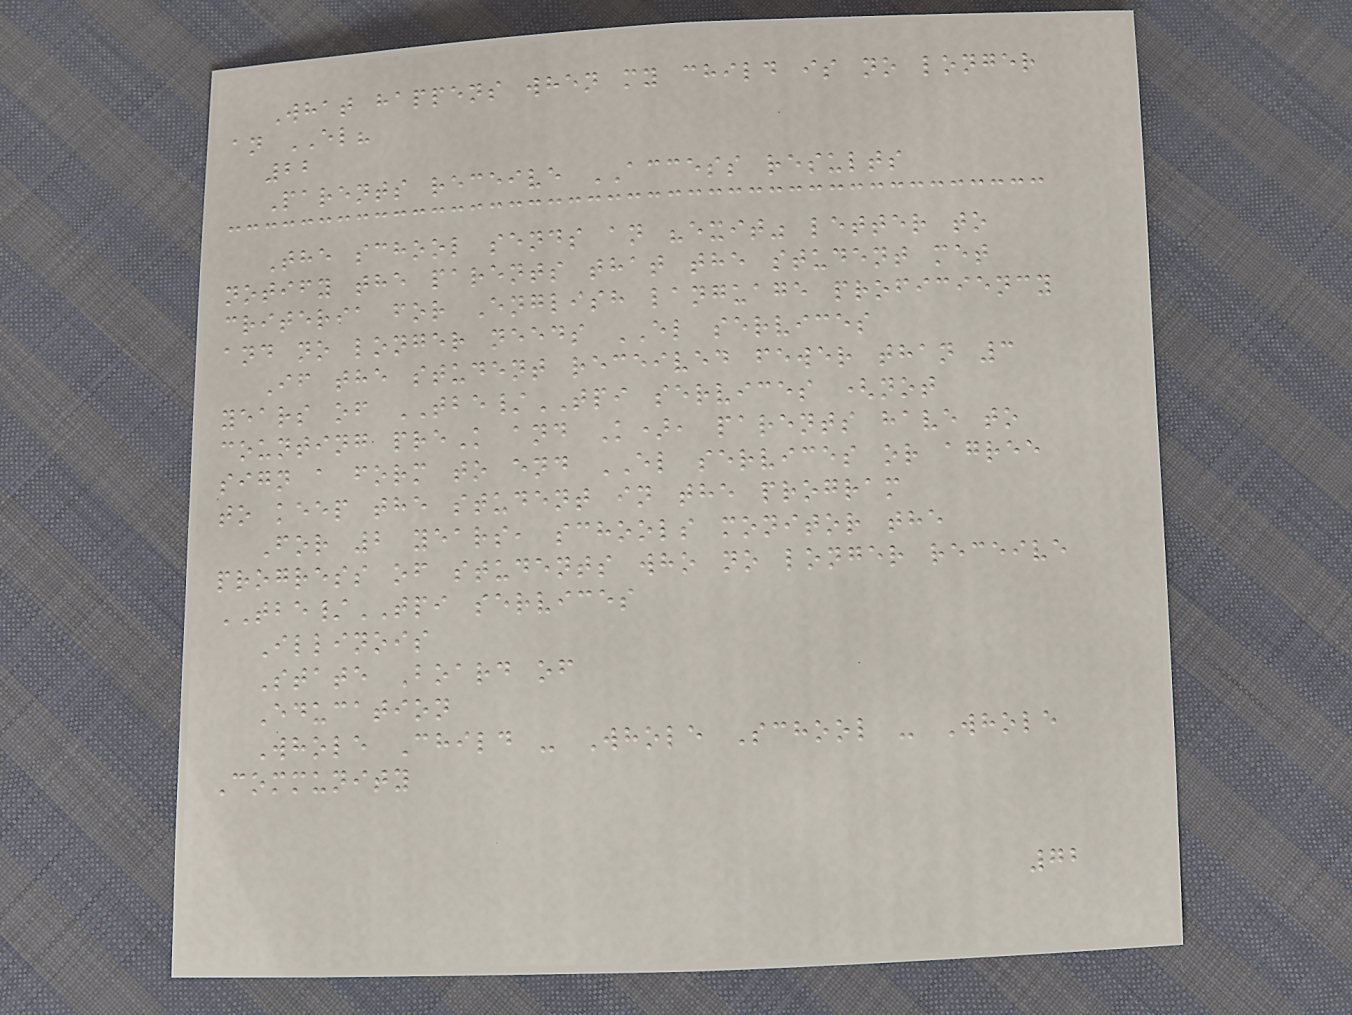What happens when my child is no longer
an EL?
22
Parents receive ACCESS results
The school sends an "exit" letter to
notify the parents that the student met
criteria for English language proficiency
and no longer needs EL services
If the student received fewer than 3
years of TBE/TPI services (not
counting preK and K), parents have to
sign a form to end EL services or agree
to keep the student in the program
For 2 years, schools monitor the
progress of students who no longer receive
TBE/TPI services
Illinois
State Board of
Education
Whole Child - Whole School - Whole
Community
72
